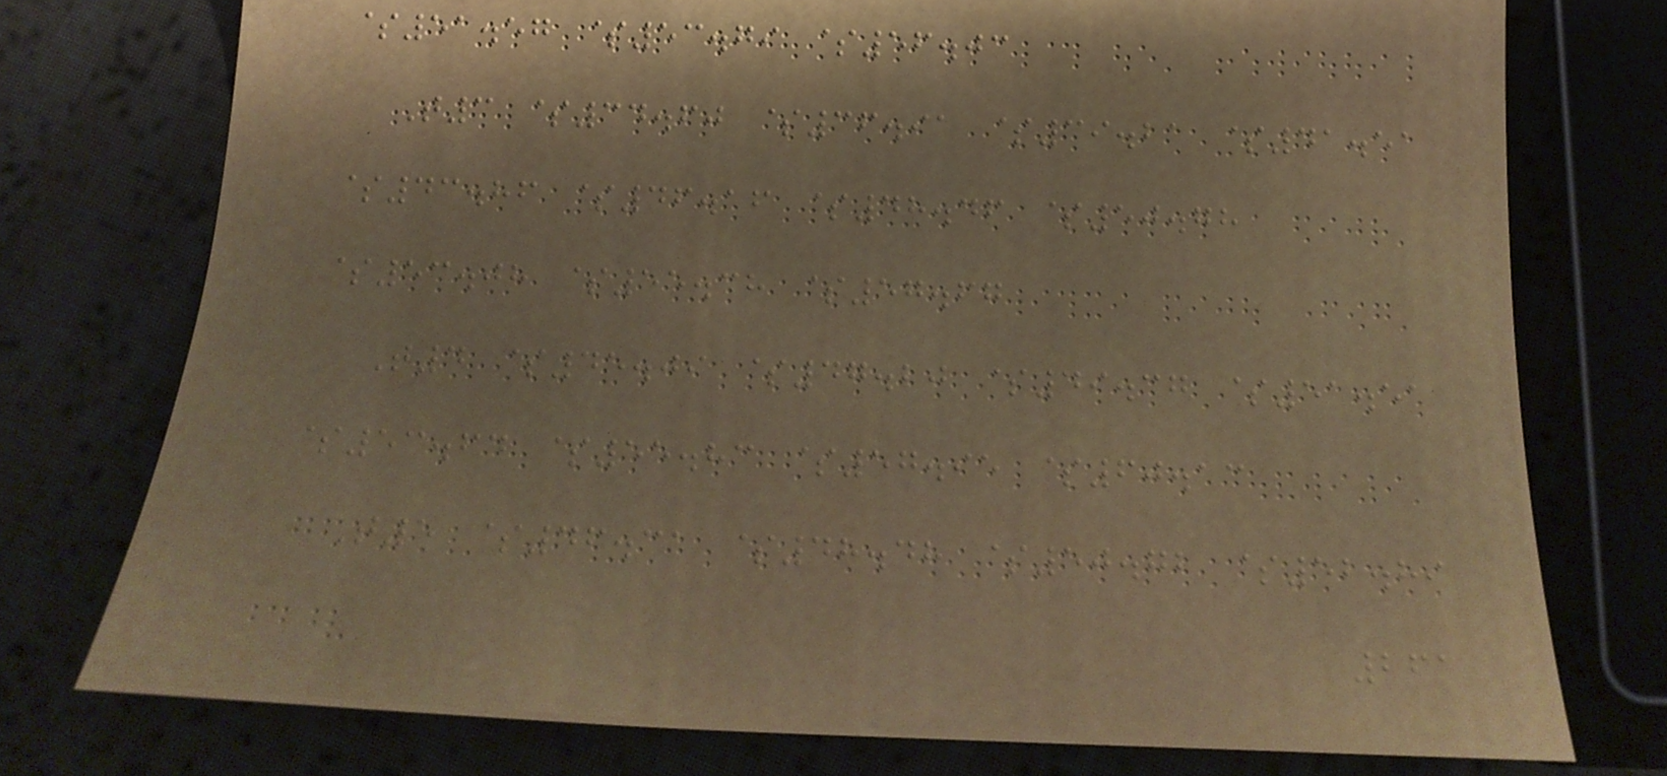$51.57 $53.79 $56.03
T3 $34.60 $36.91 $39.21 $41.51
$43.86 $46.16 $48.46 $50.78
$53.08 $55.38 $57.67
T4 $45.09 $47.20 $49.37 $51.51
$53.64 $55.83 $57.95 $60.13
T5 $46.31 $48.48 $50.72 $52.89
261
